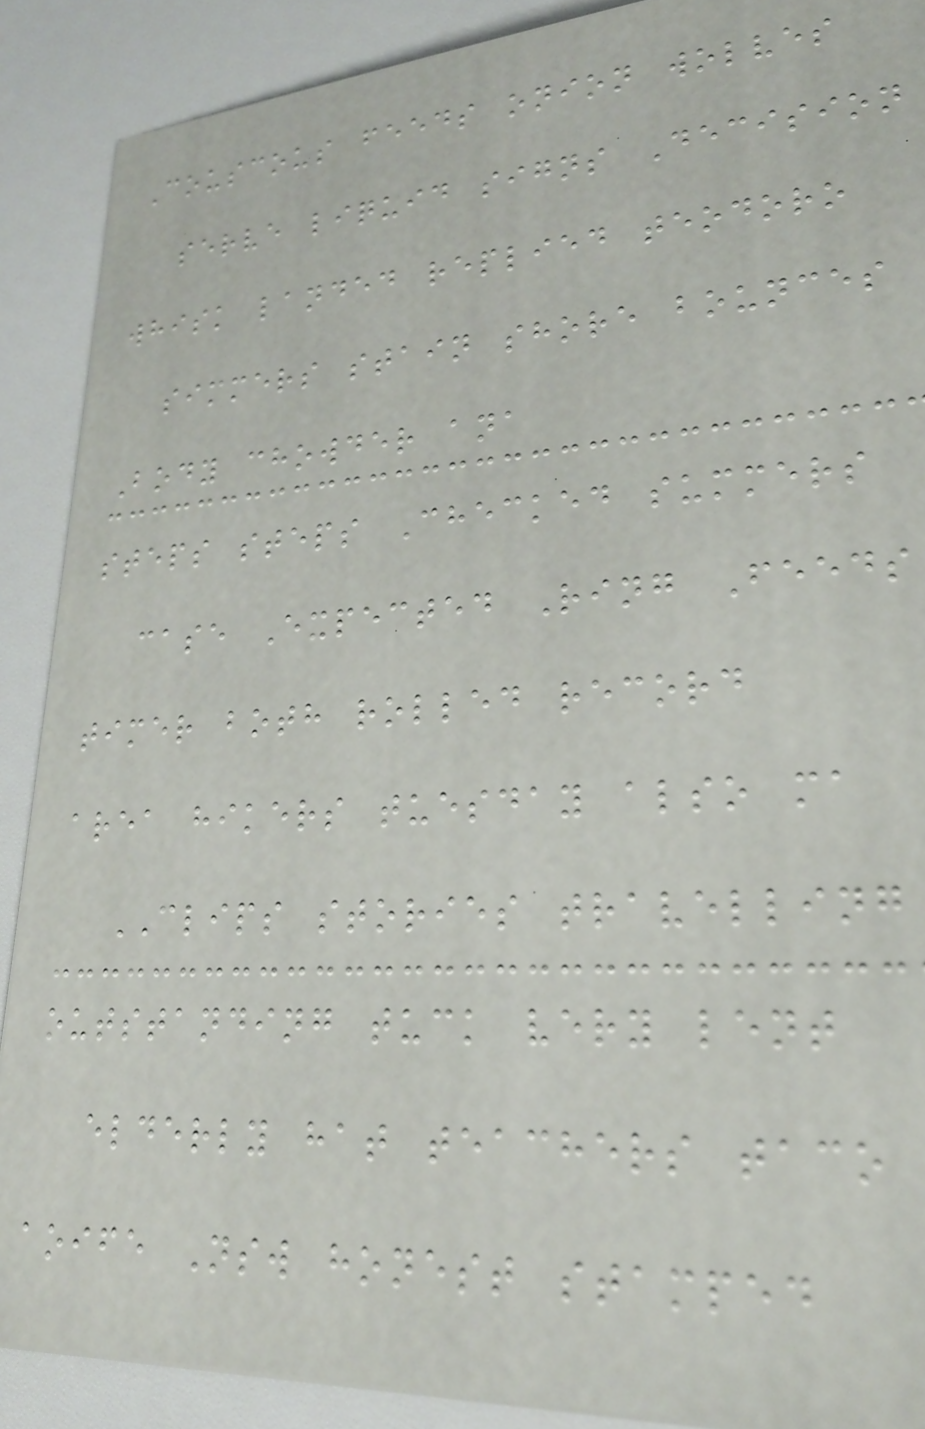Couscous feeds onion wolves
serve liquid signs Decision
whisk landed replied teodoro
simmers stain shore bounces
Body chowder ana
steps steps Checked summers
case Expected Ring Feeds
timer both rolled record
area hikers tuesday also ma
CLIPS stories travelling
outstanding tuck very lent
elderly hat teachers taco
aoife Nsw honest stamped
